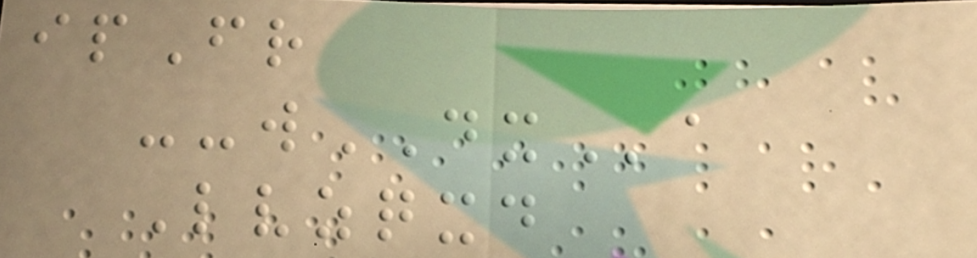ipFr
--wDXa
Lvzqxd
